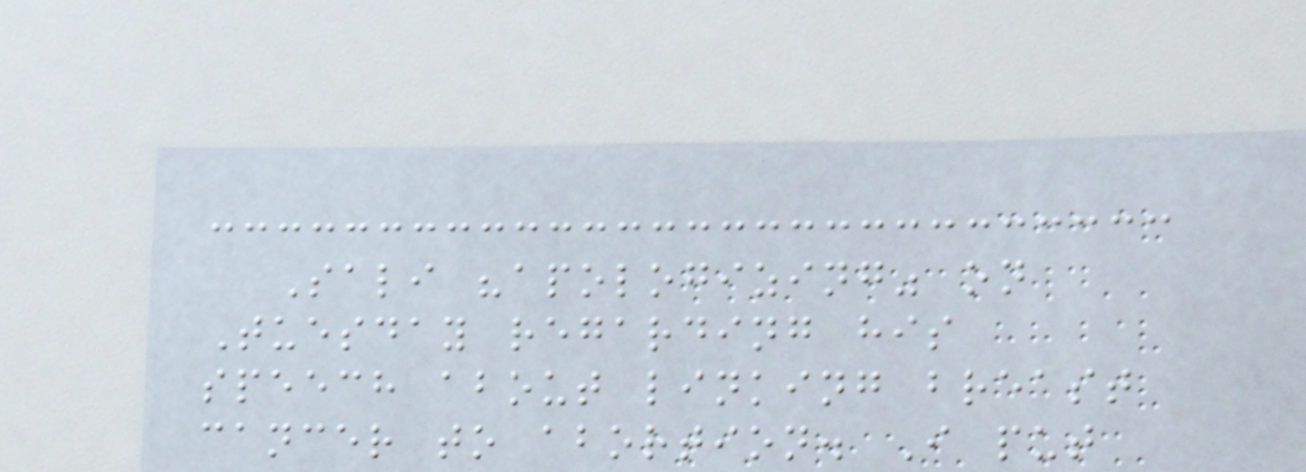Sali "apologizing" on
Tuesday regarding his
speech about linking breast
cancer to abortion. I put
